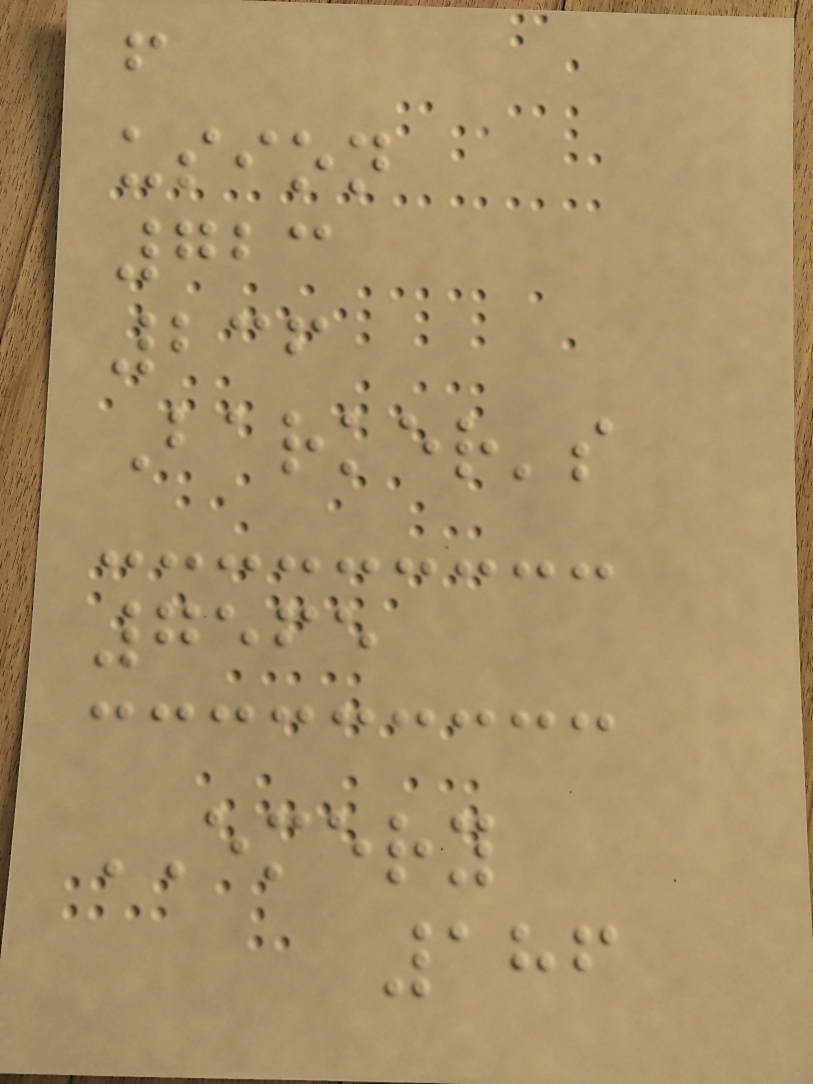f
usion
723
236
Barker's
7565
EMERY
186
